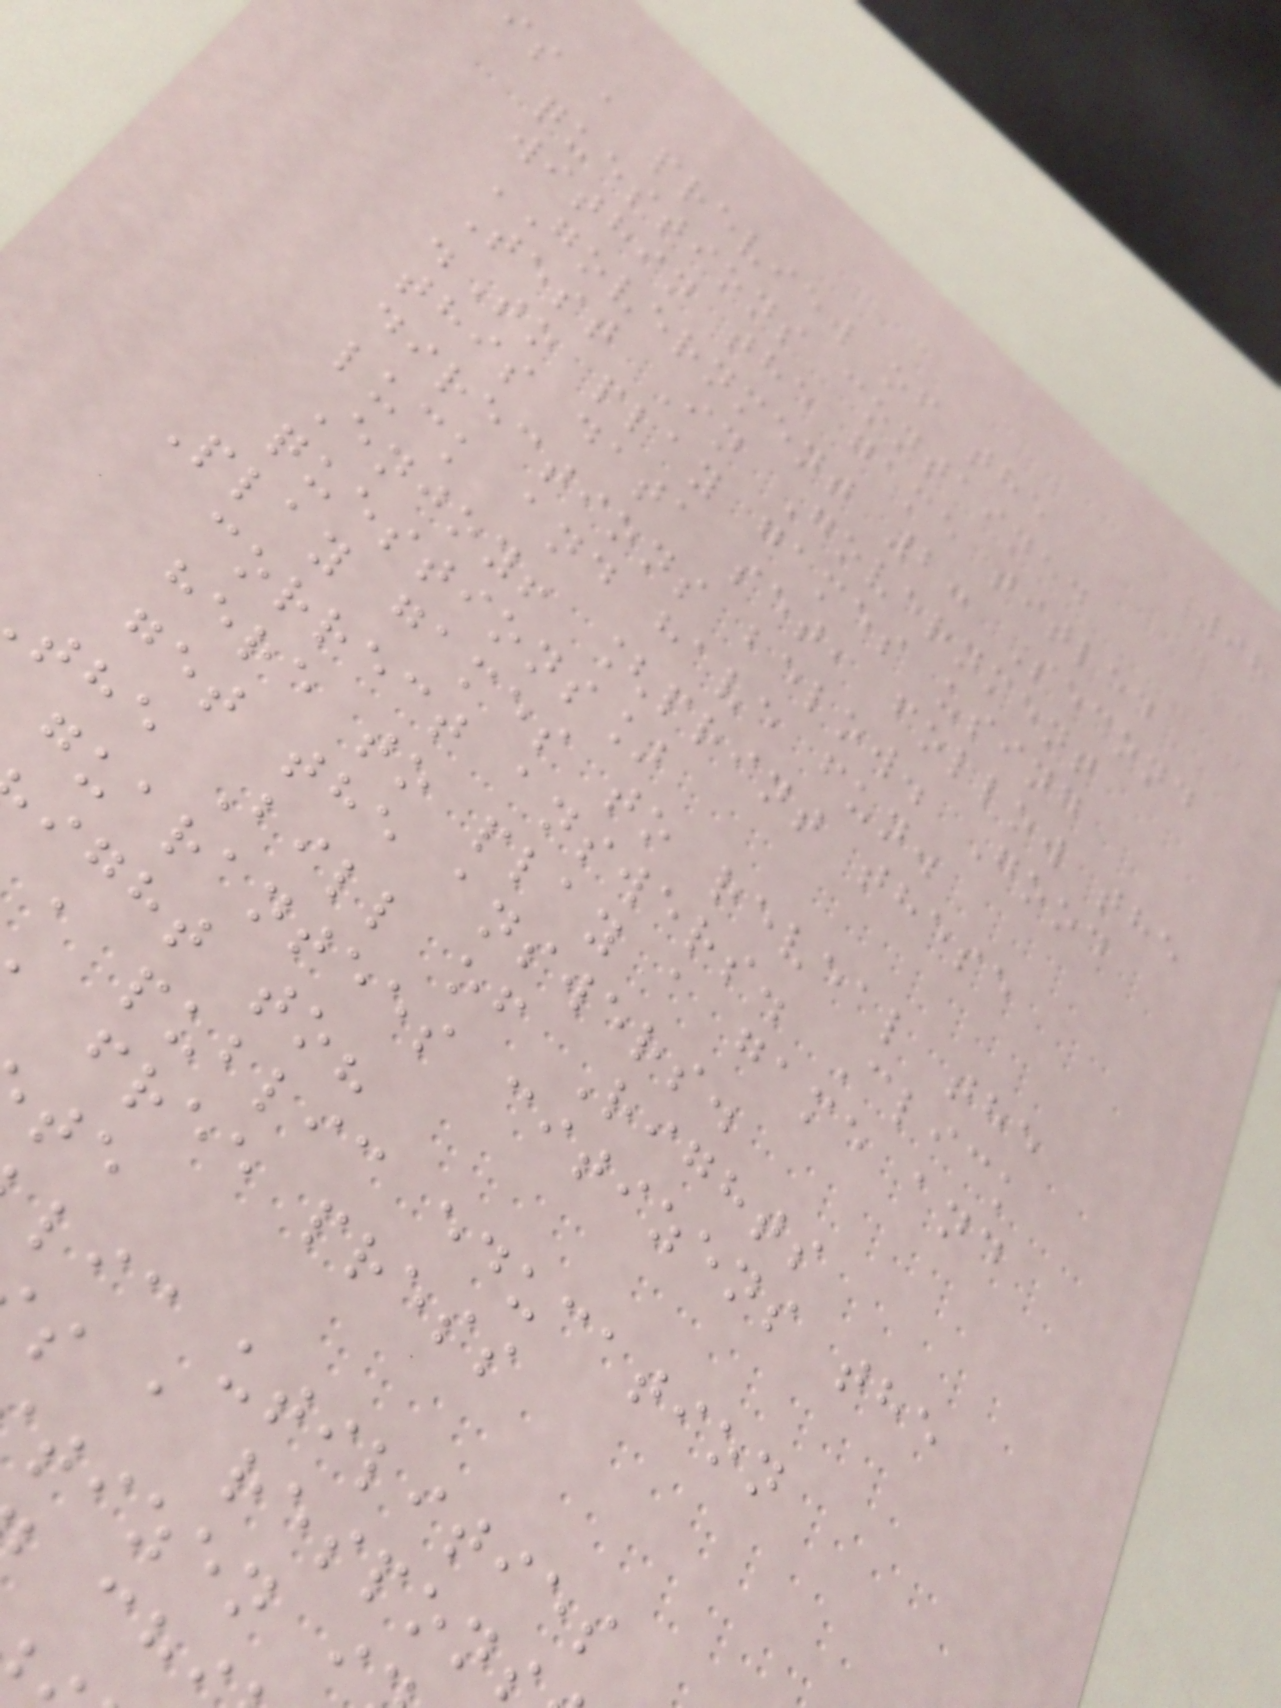98
is a preview of the
questions contained
within the game titled
GOVERNMENT 2: Second
Test In Government
.To play games using
this data set, follow the
directions below. Good
luck and have fun.
Enjoy! [print these
questions]
Play games to reveal the
correct answers. Click
here to play a game and
get the answers.
the Bill of Rights
guarantees citizens the
ight to?
a public education
free press
lic utilities
s a respon
tizen i
